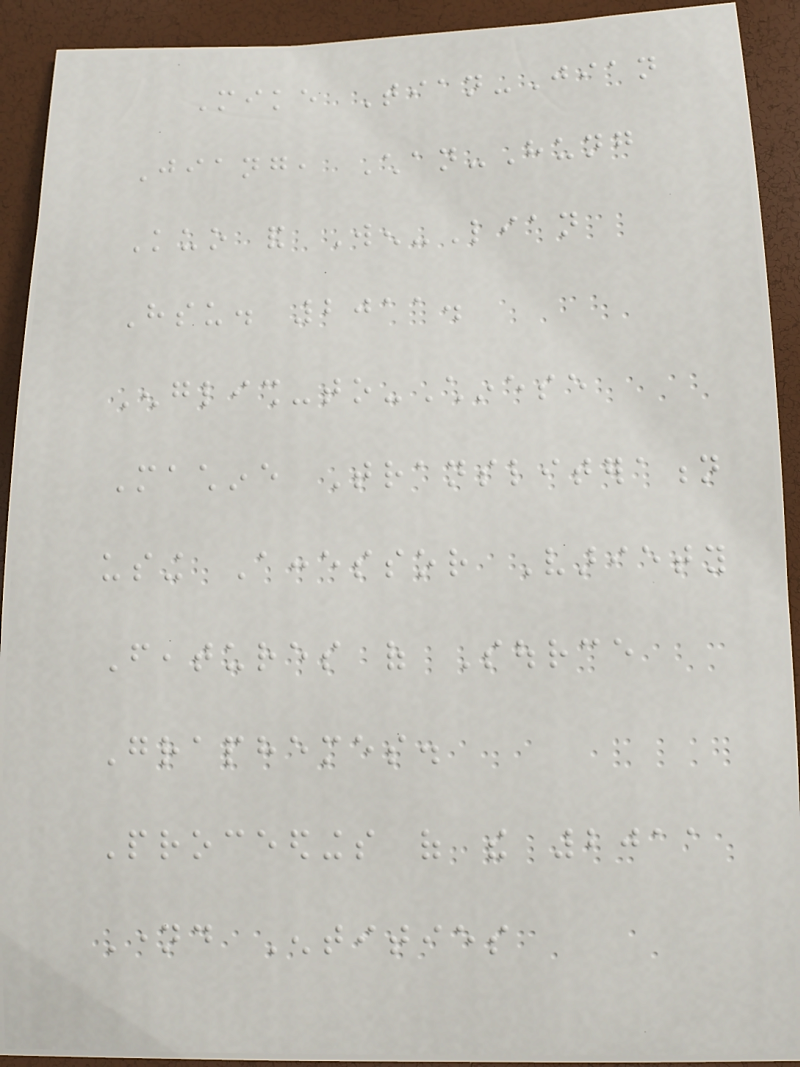Mike Tian-Jian
Jiang, Chan-Hung
Kuo and Wen-Lian
Hsu. 2011.
English-to-Chinese
Machine Transliteration
using Accessor Variety
Features of Source
Graphemes.
Proceedings of the 2011
Named Entities
